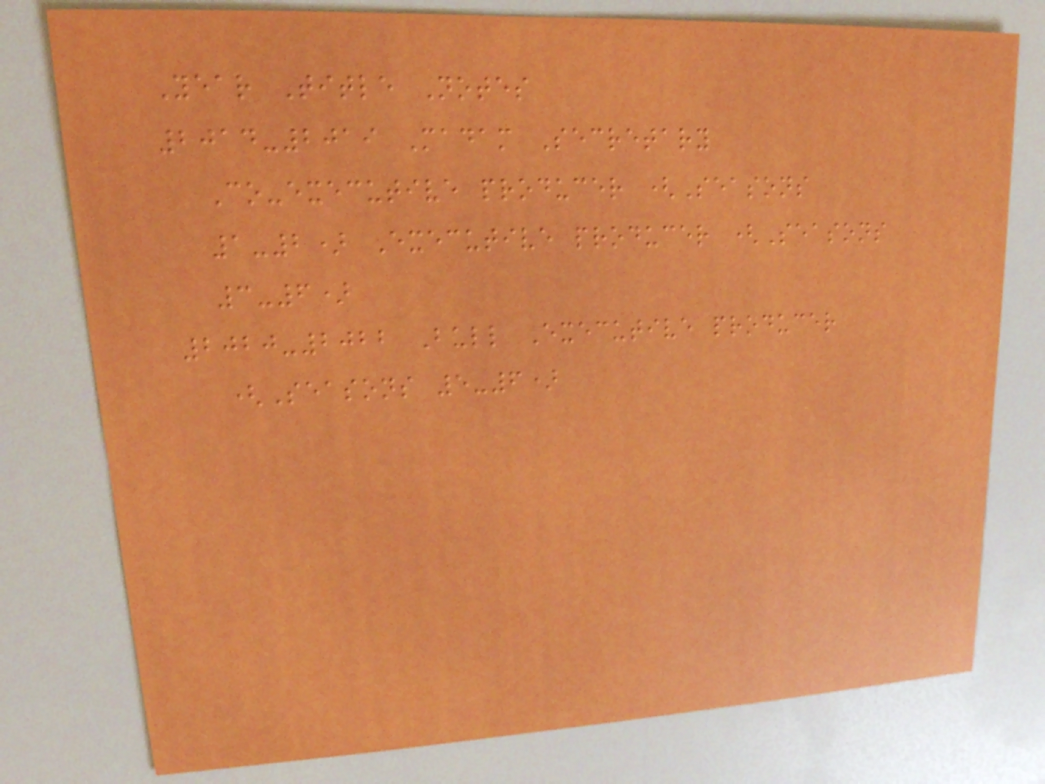Year Title Notes
2014-2019 Madam Secretary
Co-executive producer (Seasons
1-2) Executive producer (Seasons
3-6)
2020-2022 Bull Executive producer
(Seasons 5-6)
